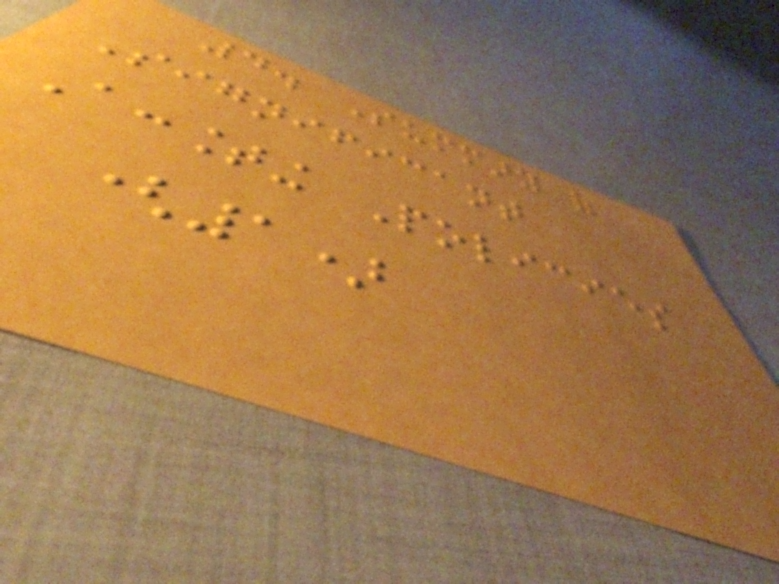4. Summary of
Significant
Accounting Policies
(1)
